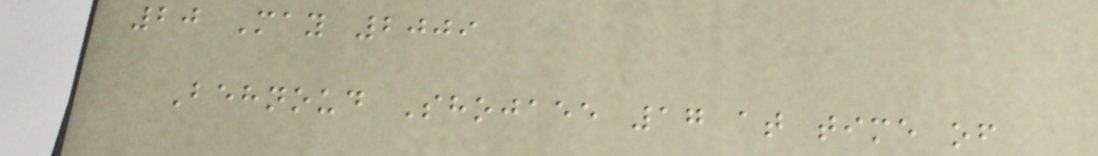20 May 2009
Behnoud Shojaee 17 at time of
